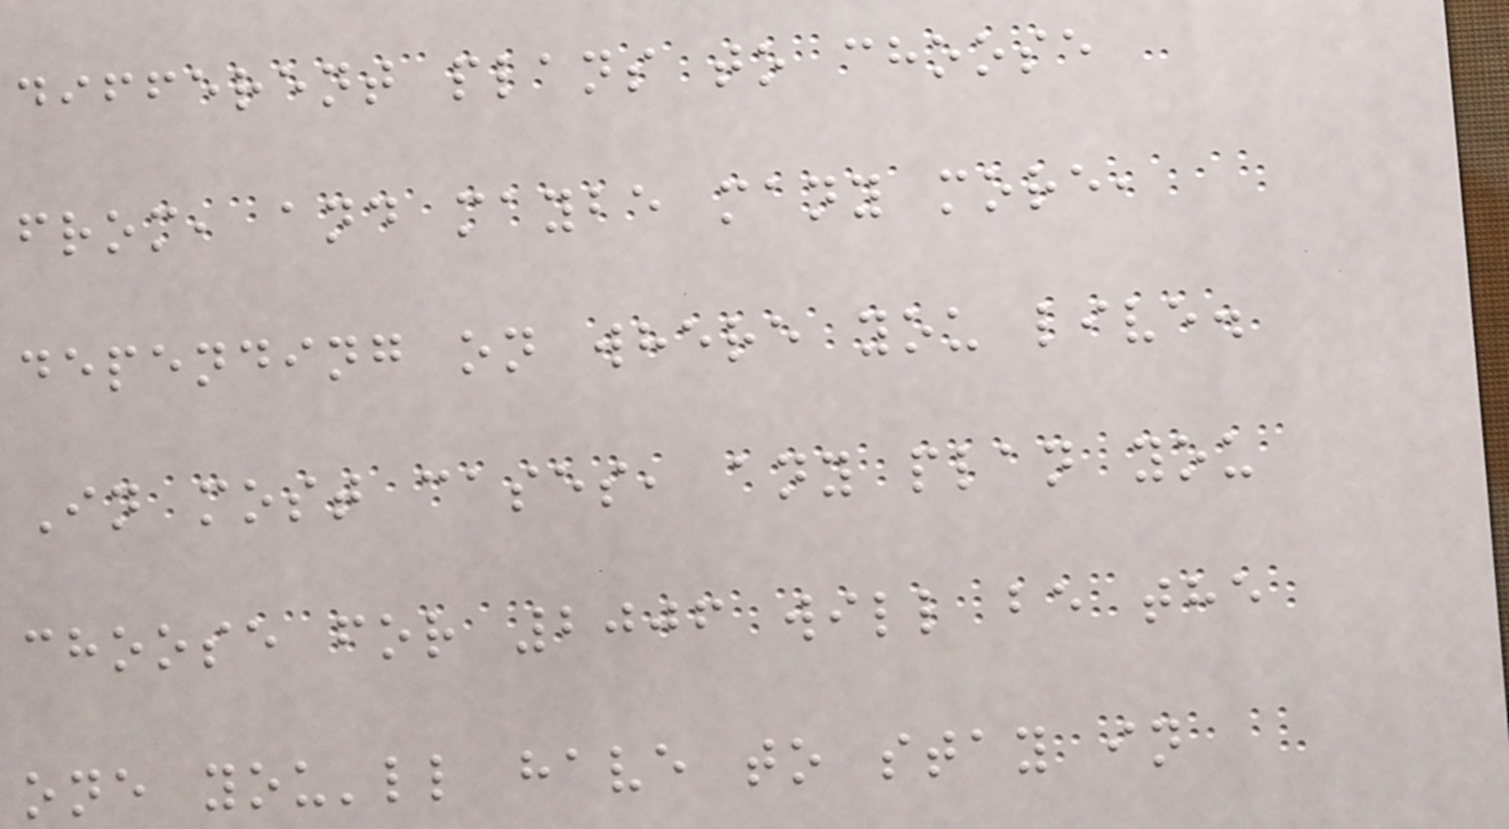different plans to choose
from, and maybe many more,
depending on where you live.
In most cases, any plan you
choose for 2006 will be the
one you'll have to stay in
